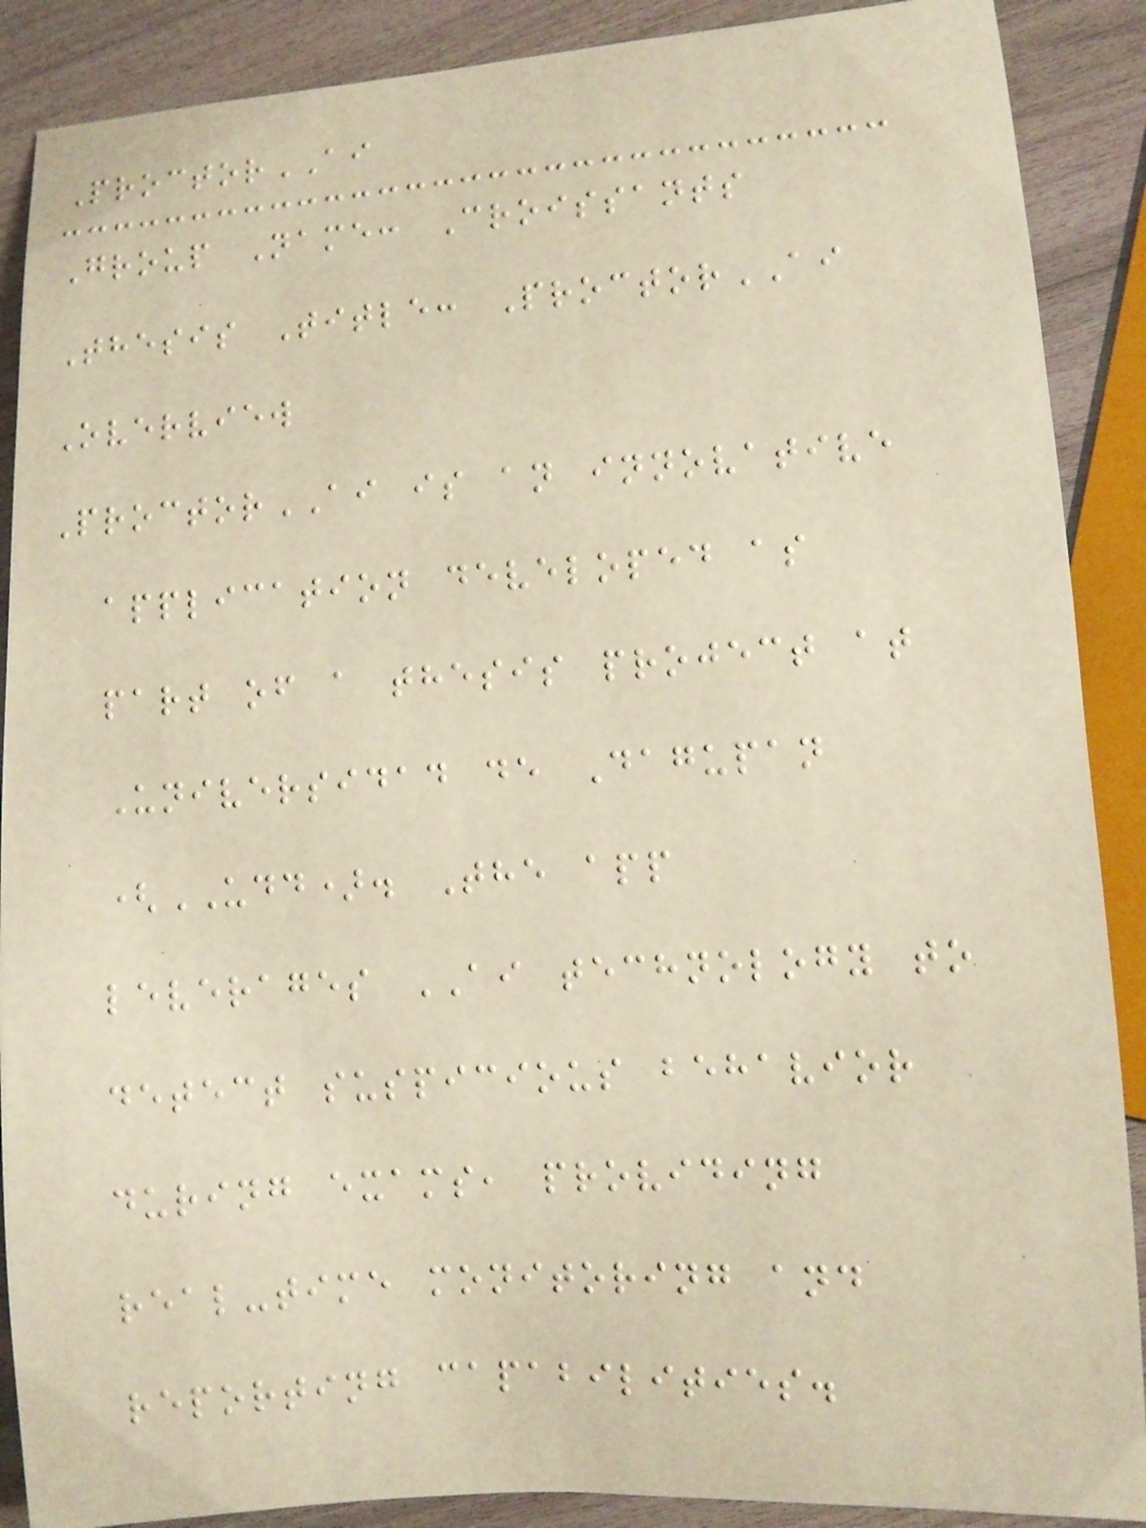ProctorAI
Group Name: Croissants
Thesis Title: ProctorAI
Overview
ProctorAI is an innovative
application developed as
part of a thesis project at
Universidad de Dagupan
(UDD). The app
leverages AI technology to
detect suspicious behavior
during exams, providing
real-time monitoring and
reporting capabilities.
